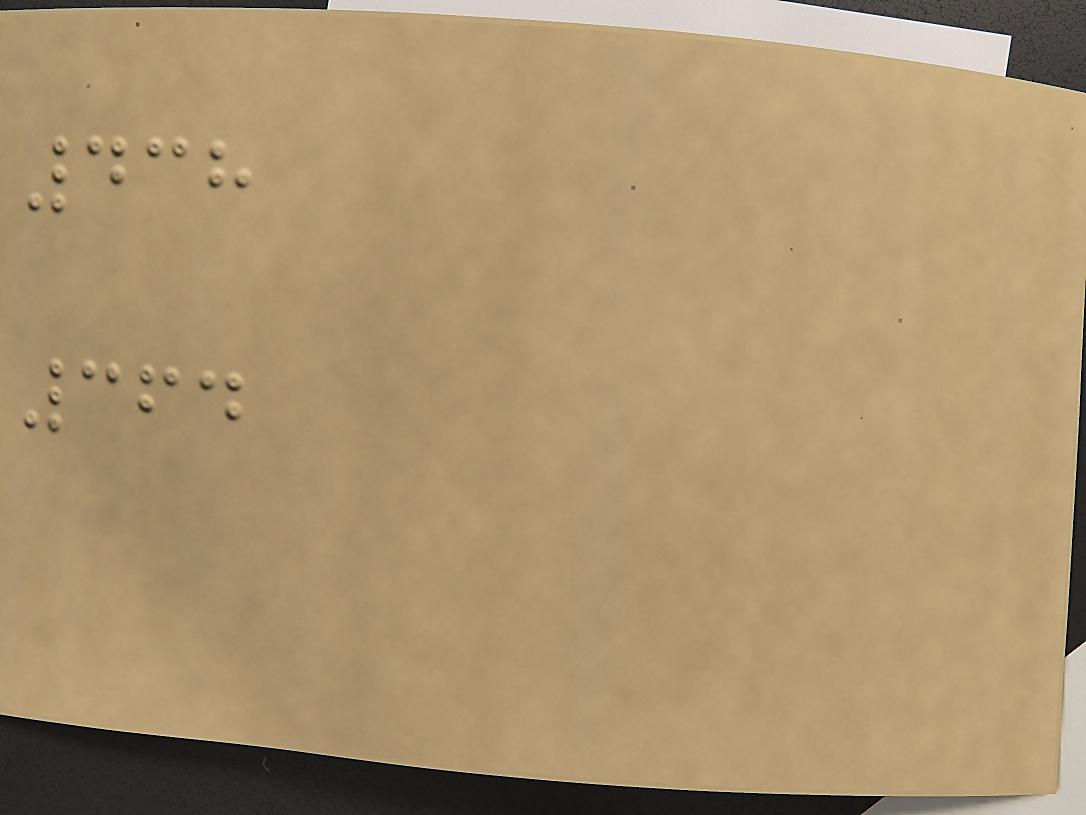438
364
